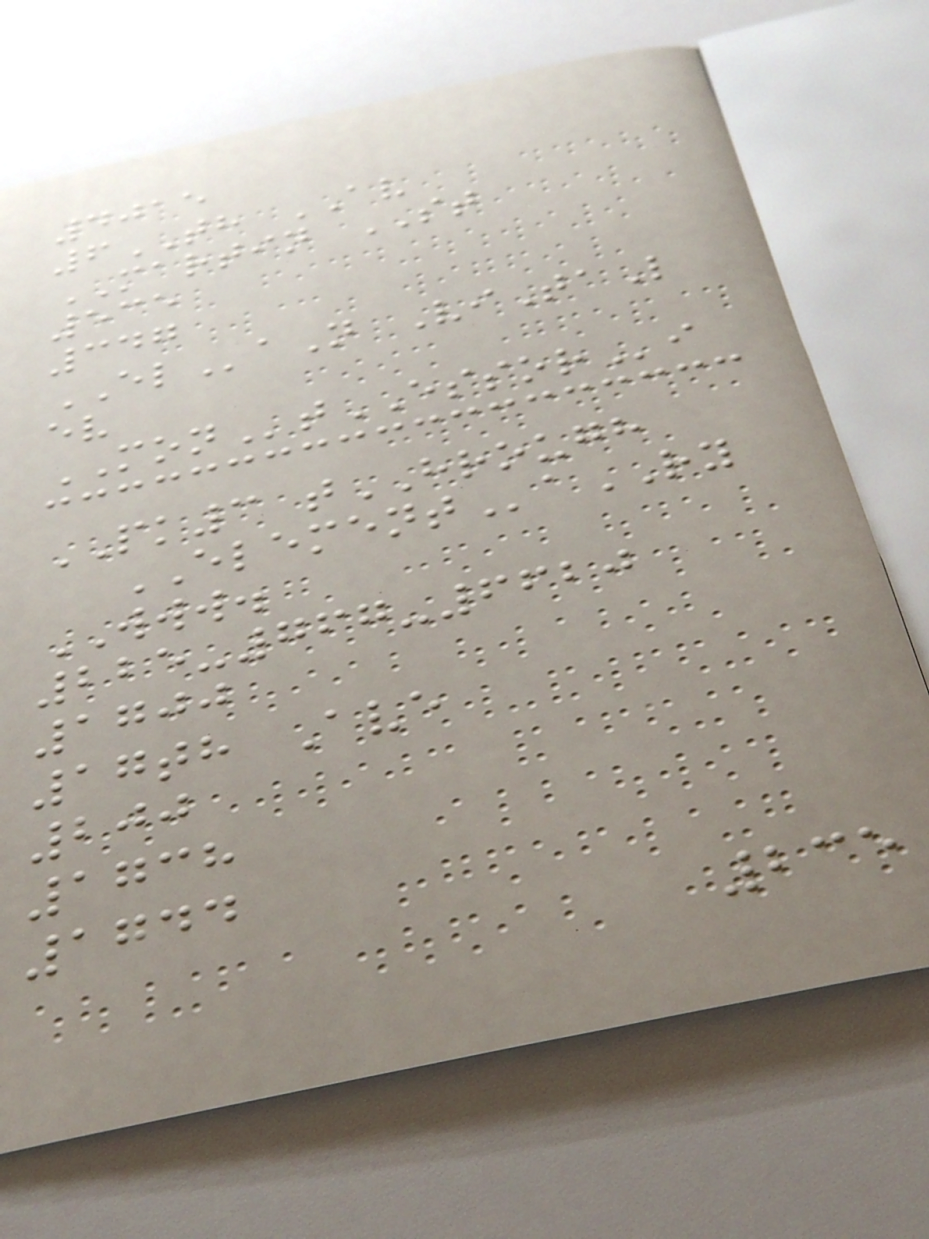4015
6TH AV
MARTIN ST
535
347
ELaN ViTaL
ev
MONtESSORi
PK3 tHROUGH
ELEMENTaRY
WWW.
225-767-6620
1700
17th Ave
200
1738
1744
235
